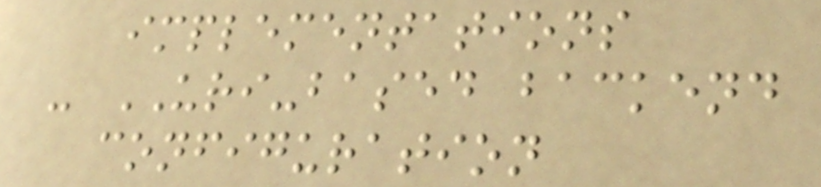implementations
- URI-based backend
configuration
